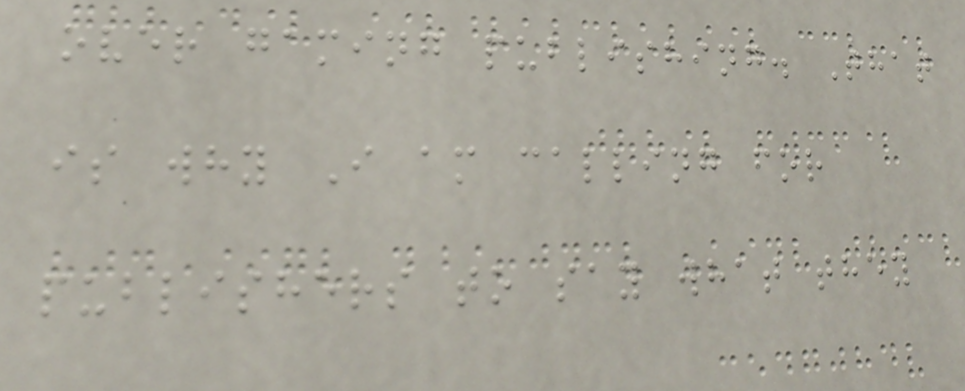over gaming publishing. That
is why I am calling for
publishers to say what they
